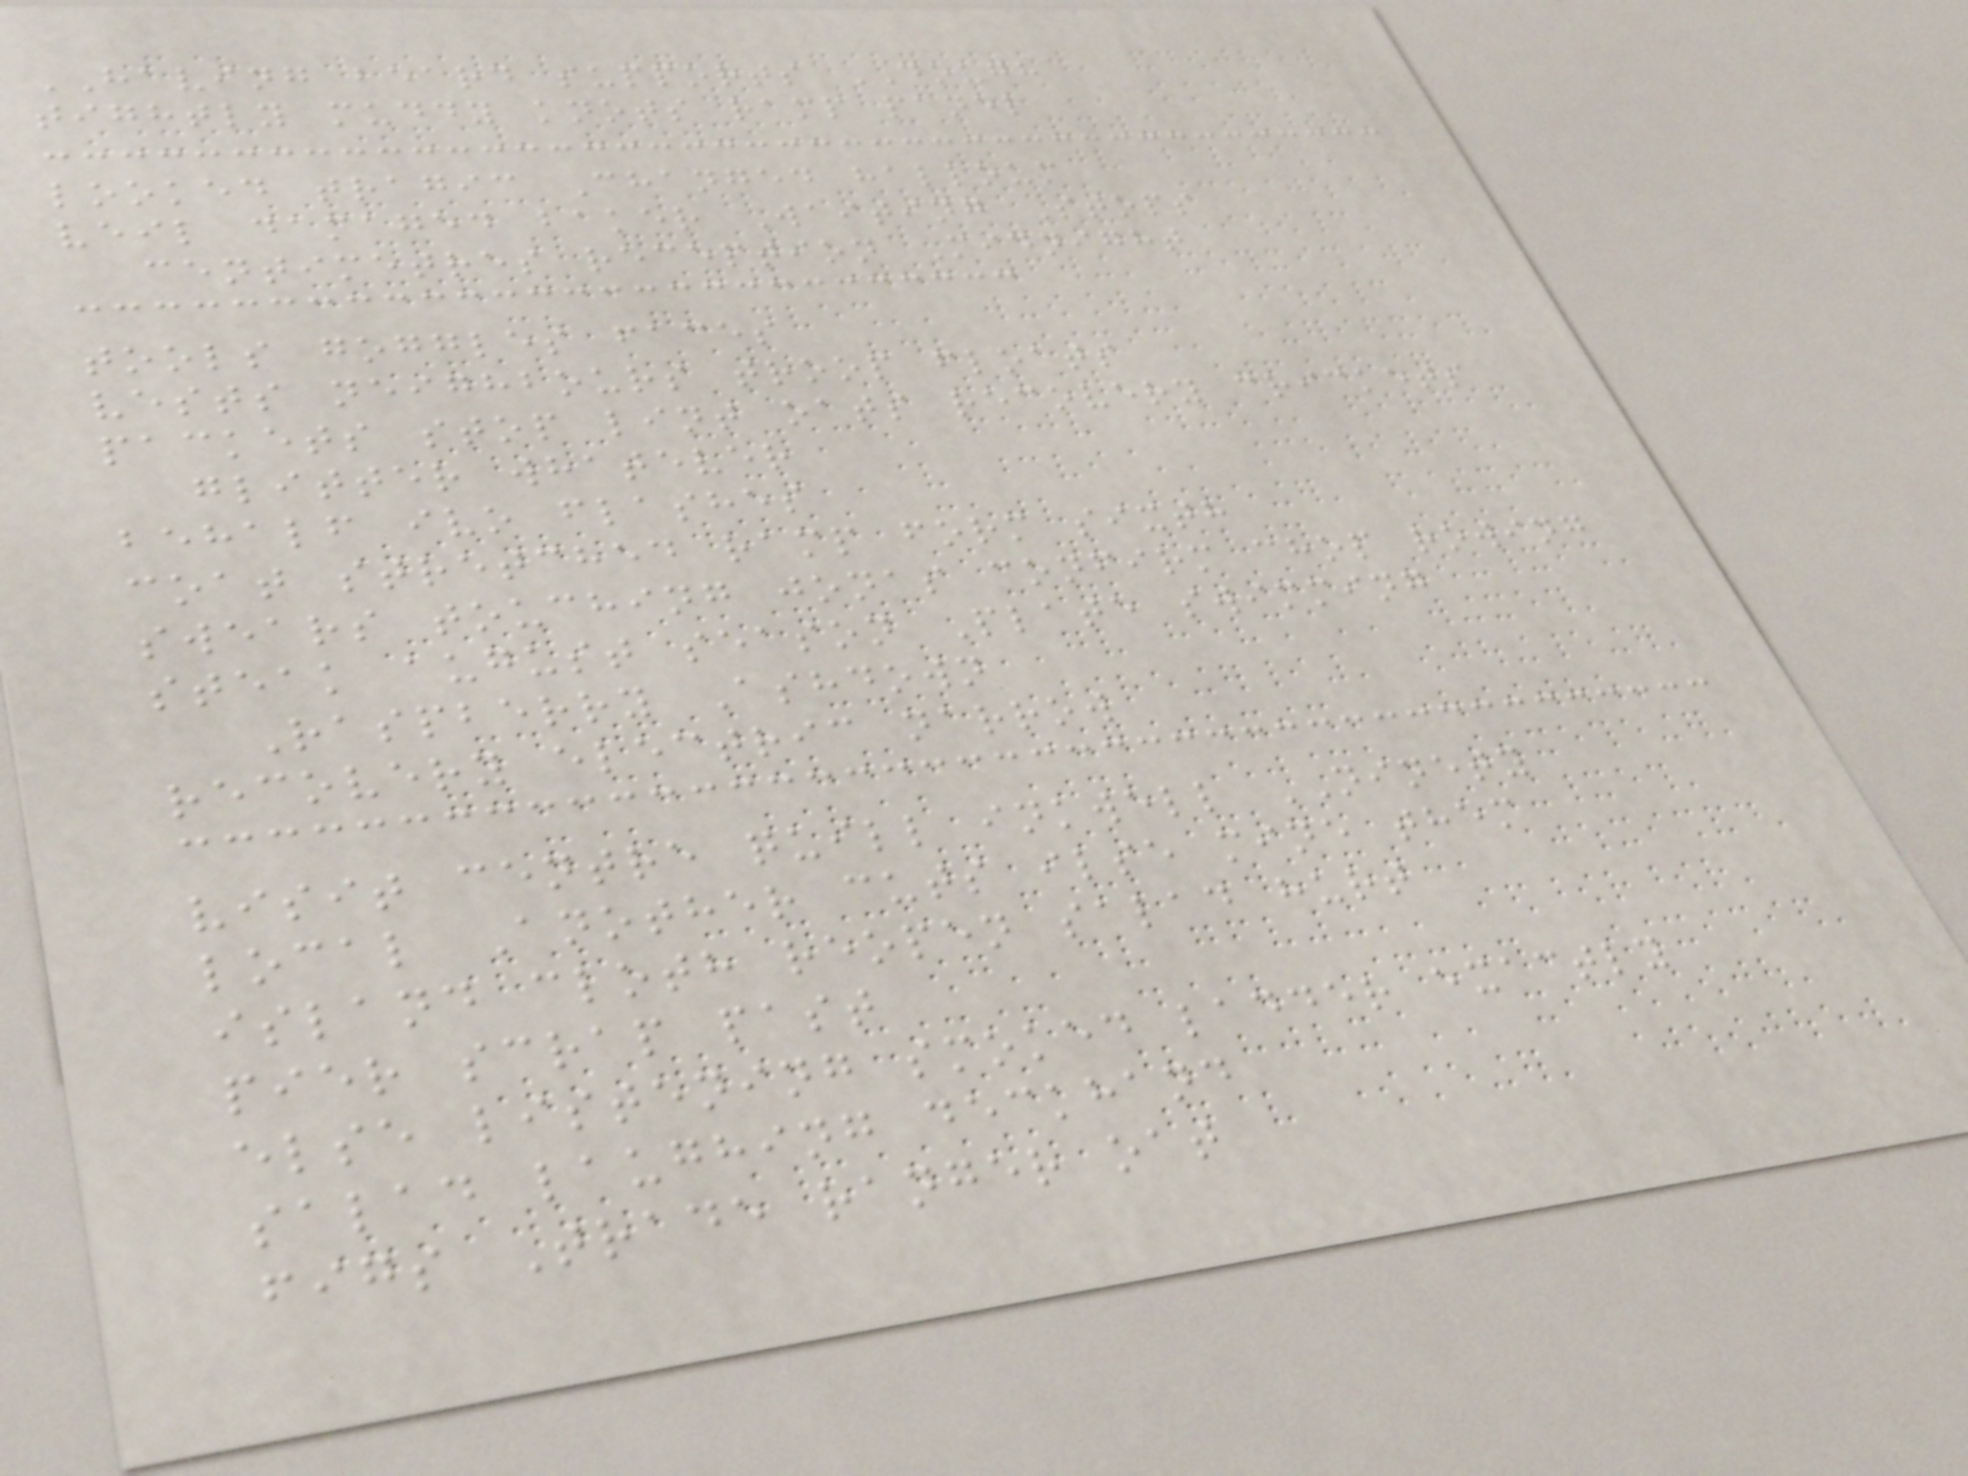HAVING beard supports DOUGH
tightly muddy knots ramp panel
looked tragic Changed halloum
veil damaged baker Waiting Stops
centimetres reception Midnight
tools goggles faces
vests neighbours troop floats
packets stop lint oats recovery crickets
glitter whatever
behalf ivo flashes
coat stretched ramp form sixth
swears touching jonas confirm chop rowing
steak august season Plate swimming
Raspberry Ashdown
recovery electric narrow
visit centre quill inkwell NINETY
local Another cuts ilse mine them
island cloth reopen salad hurt
pier scrap past
else listening smoked ladder exactly
salad laughing deckhand
figs Trade ranger oat
